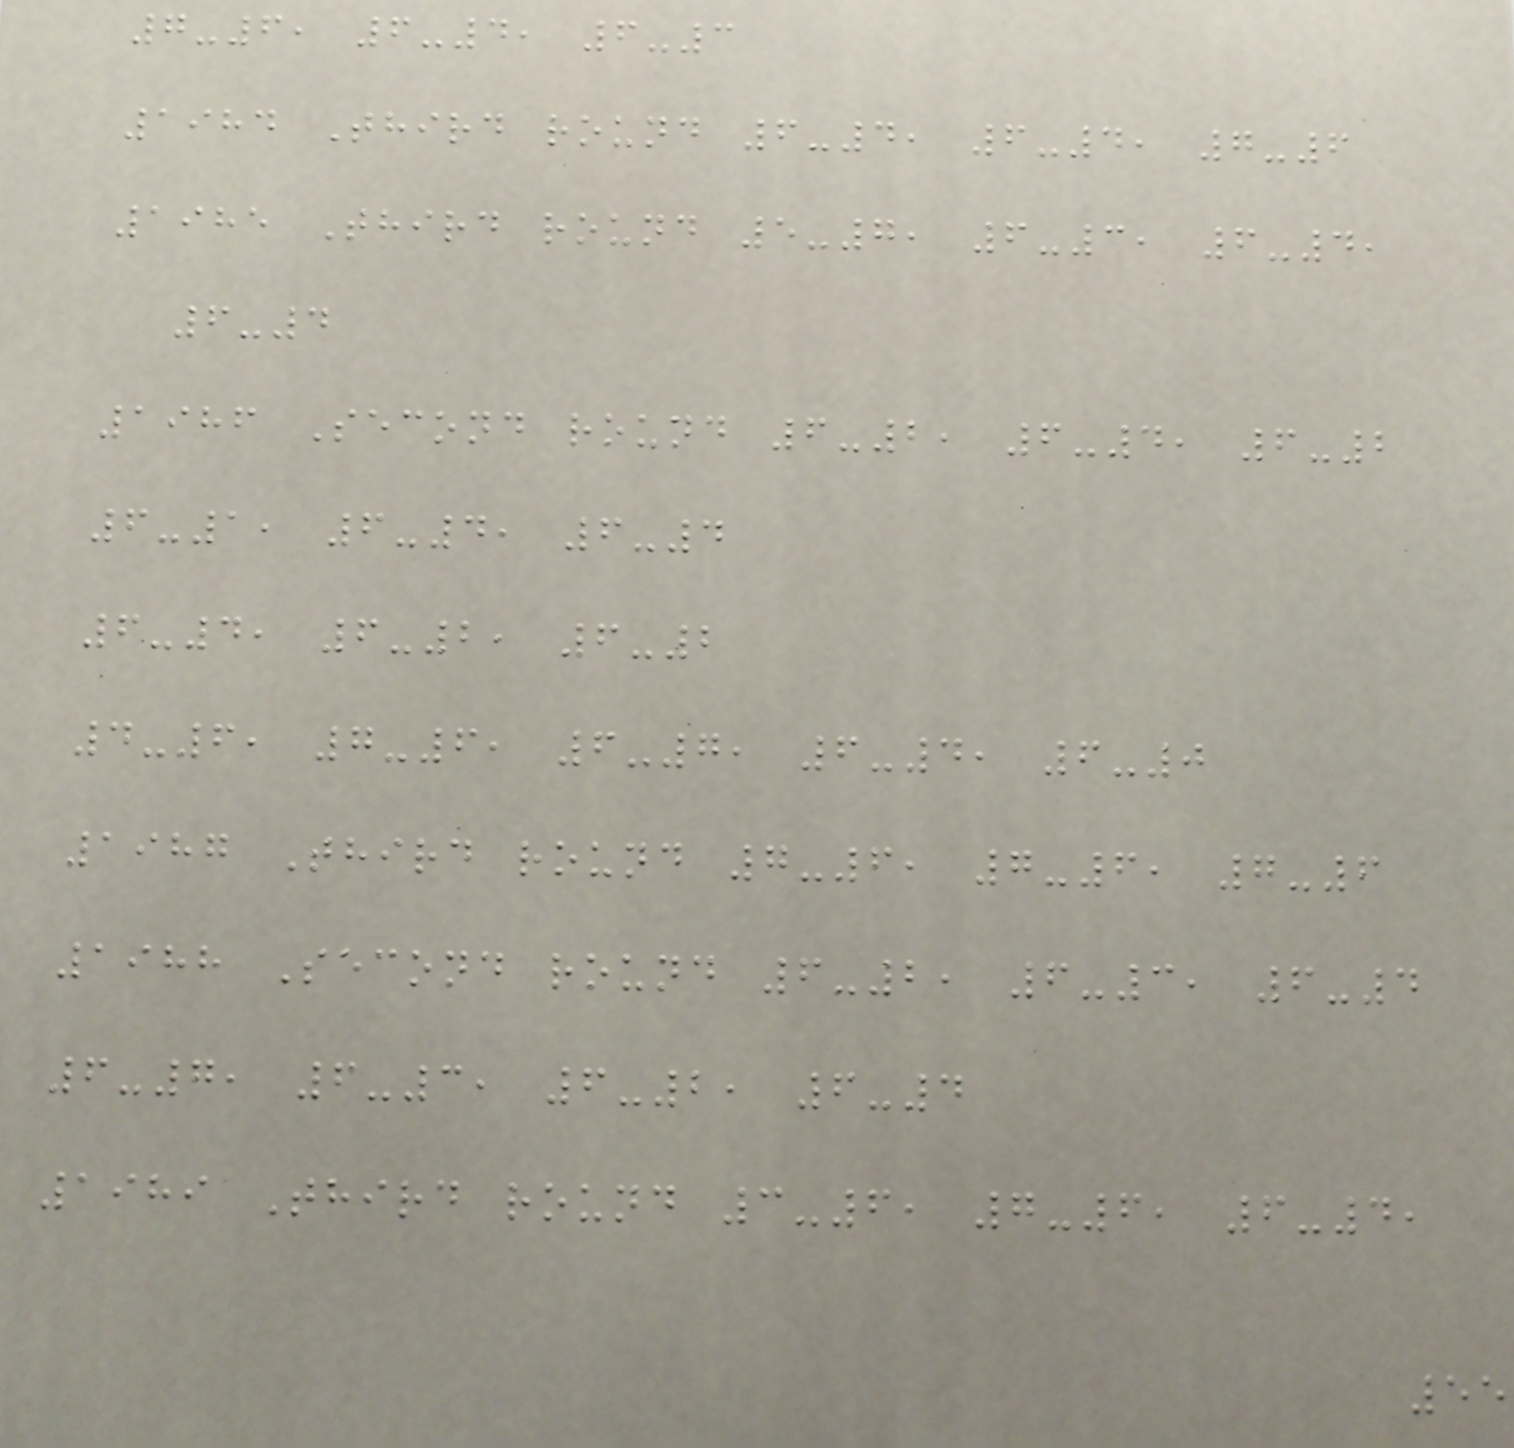7-6, 6-4, 6-3
1984 Third round 6-4, 6-4, 7-6
1985 Third round 5-7, 6-3, 6-4,
6-4
1986 Second round 6-2, 6-4, 6-2
6-1, 6-4, 6-4
6-4, 6-2, 6-2
4-6, 7-6, 6-7, 6-4, 6-0
1987 Third round 7-6, 7-6, 7-6
1988 Second round 6-2, 6-3, 6-4
6-7, 6-3, 6-2, 6-4
1989 Third round 3-6, 7-6, 6-4,
55
